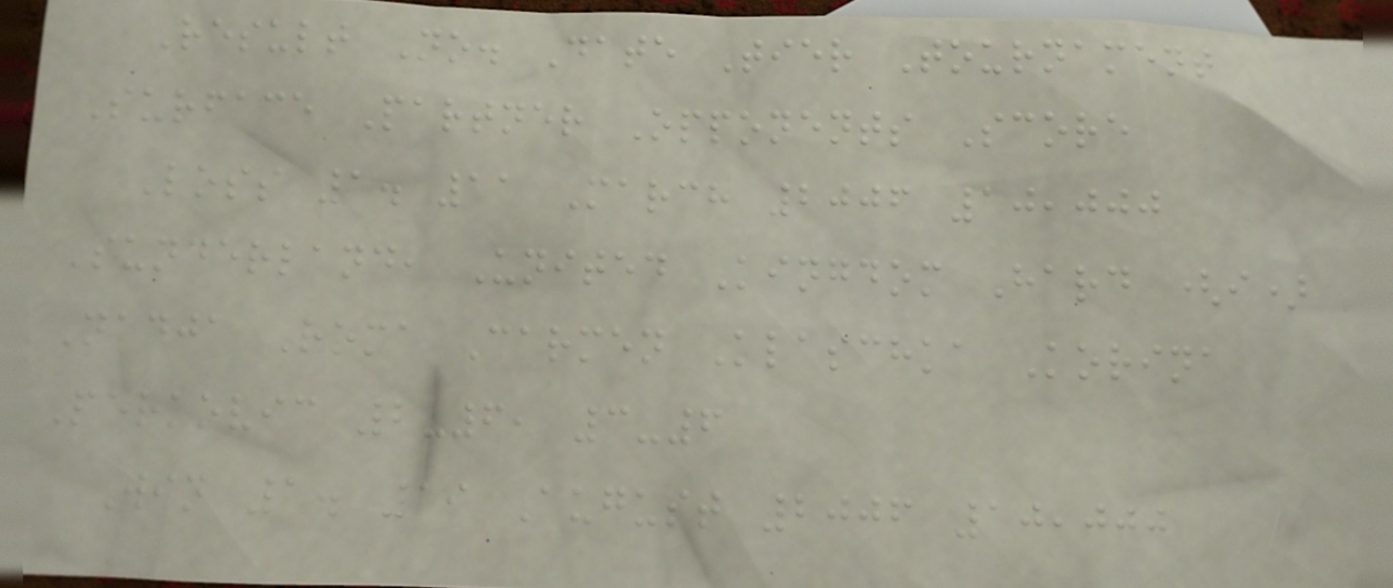Result No. Date Tier Tournament
Surface Partner Opponents Score
Loss 1. 11 March 2006 10,000
Sunderland, United Kingdom Hard (i)
Nadja Roma Carmen Klaschka Korina
Perkovic 2-6, 3-6
Win 1. 19 August 2006 10,000
